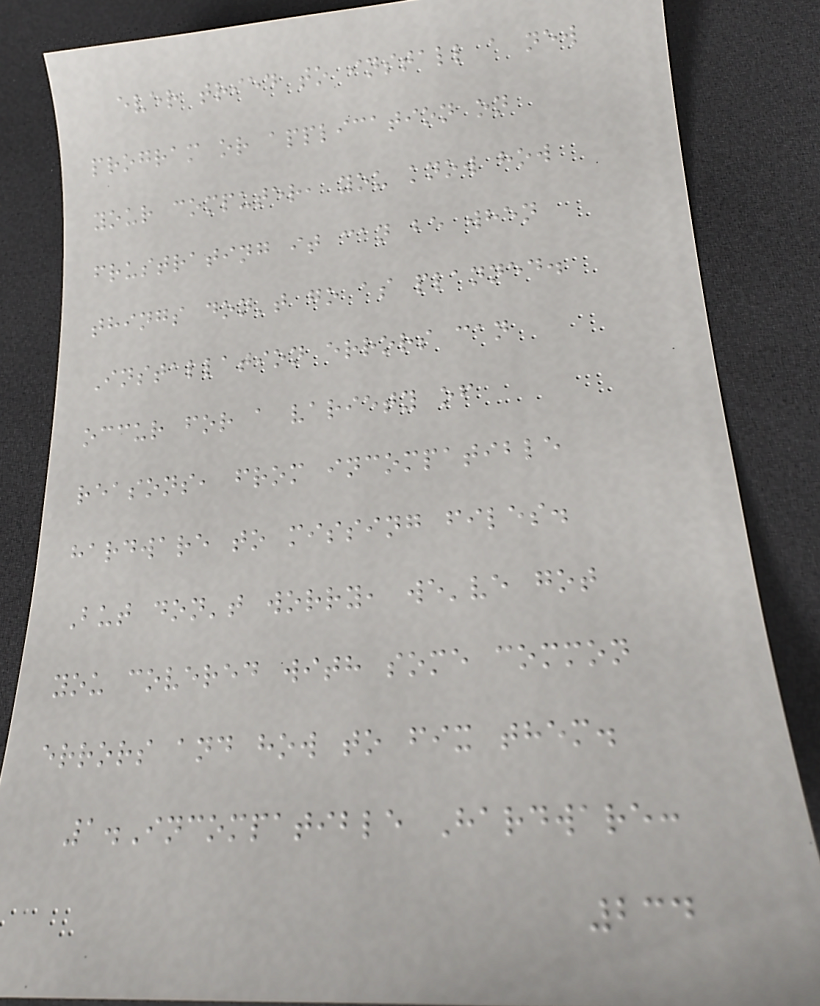ever tried to install a new
program or application on
your computer, you know how
frustrating it can be when
things don't go as planned.
Installation errors can
occur for a variety of
reasons, from incompatible
hardware to missing files.
But don't worry, we've got
you covered with some common
errors and how to fix them.
1.Incompatible Hardware:
234
